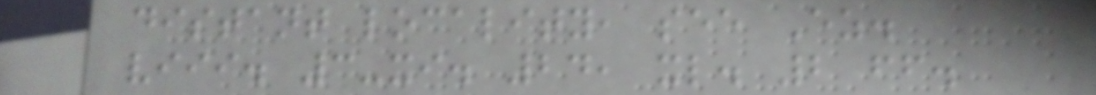distant locality, see Ez.
viii. 3-xi. 24, xl. 2 ff.
